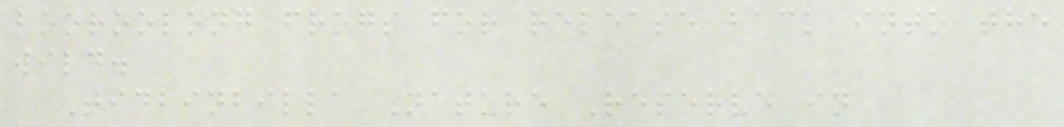booroolong frogs for release back into the
wild.
Tidbinbilla Nature Reserve in
